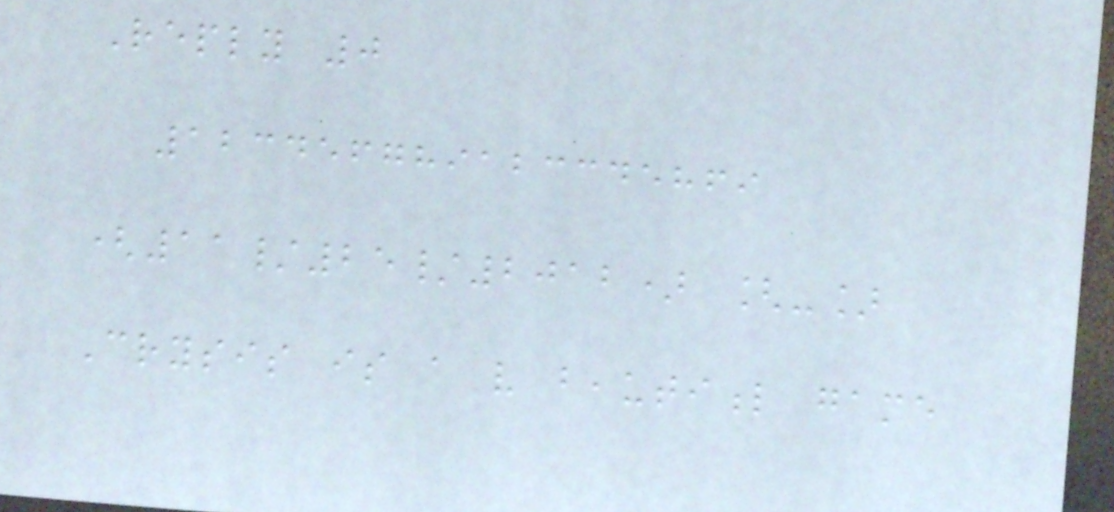Reply 0
123456789123345869
(11/25/2012) [-]
Crysis is a very beautiful game
